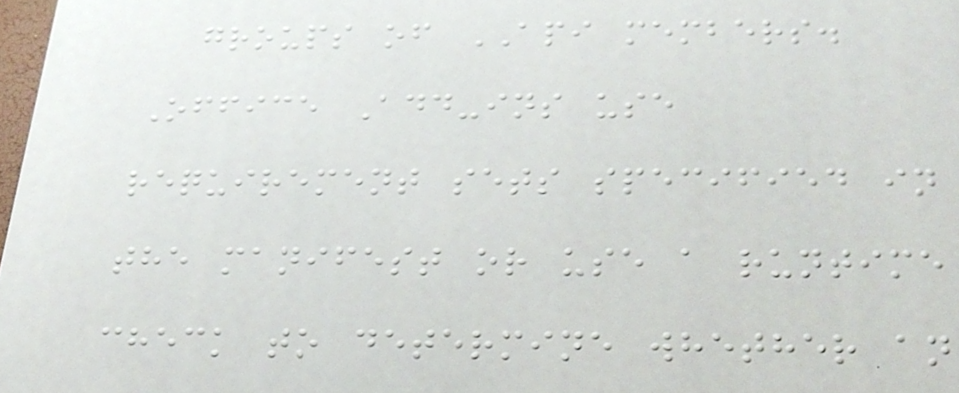groups of API members.
Office Add-ins use
requirement sets specified in
the manifest or use a runtime
check to determine whether an
